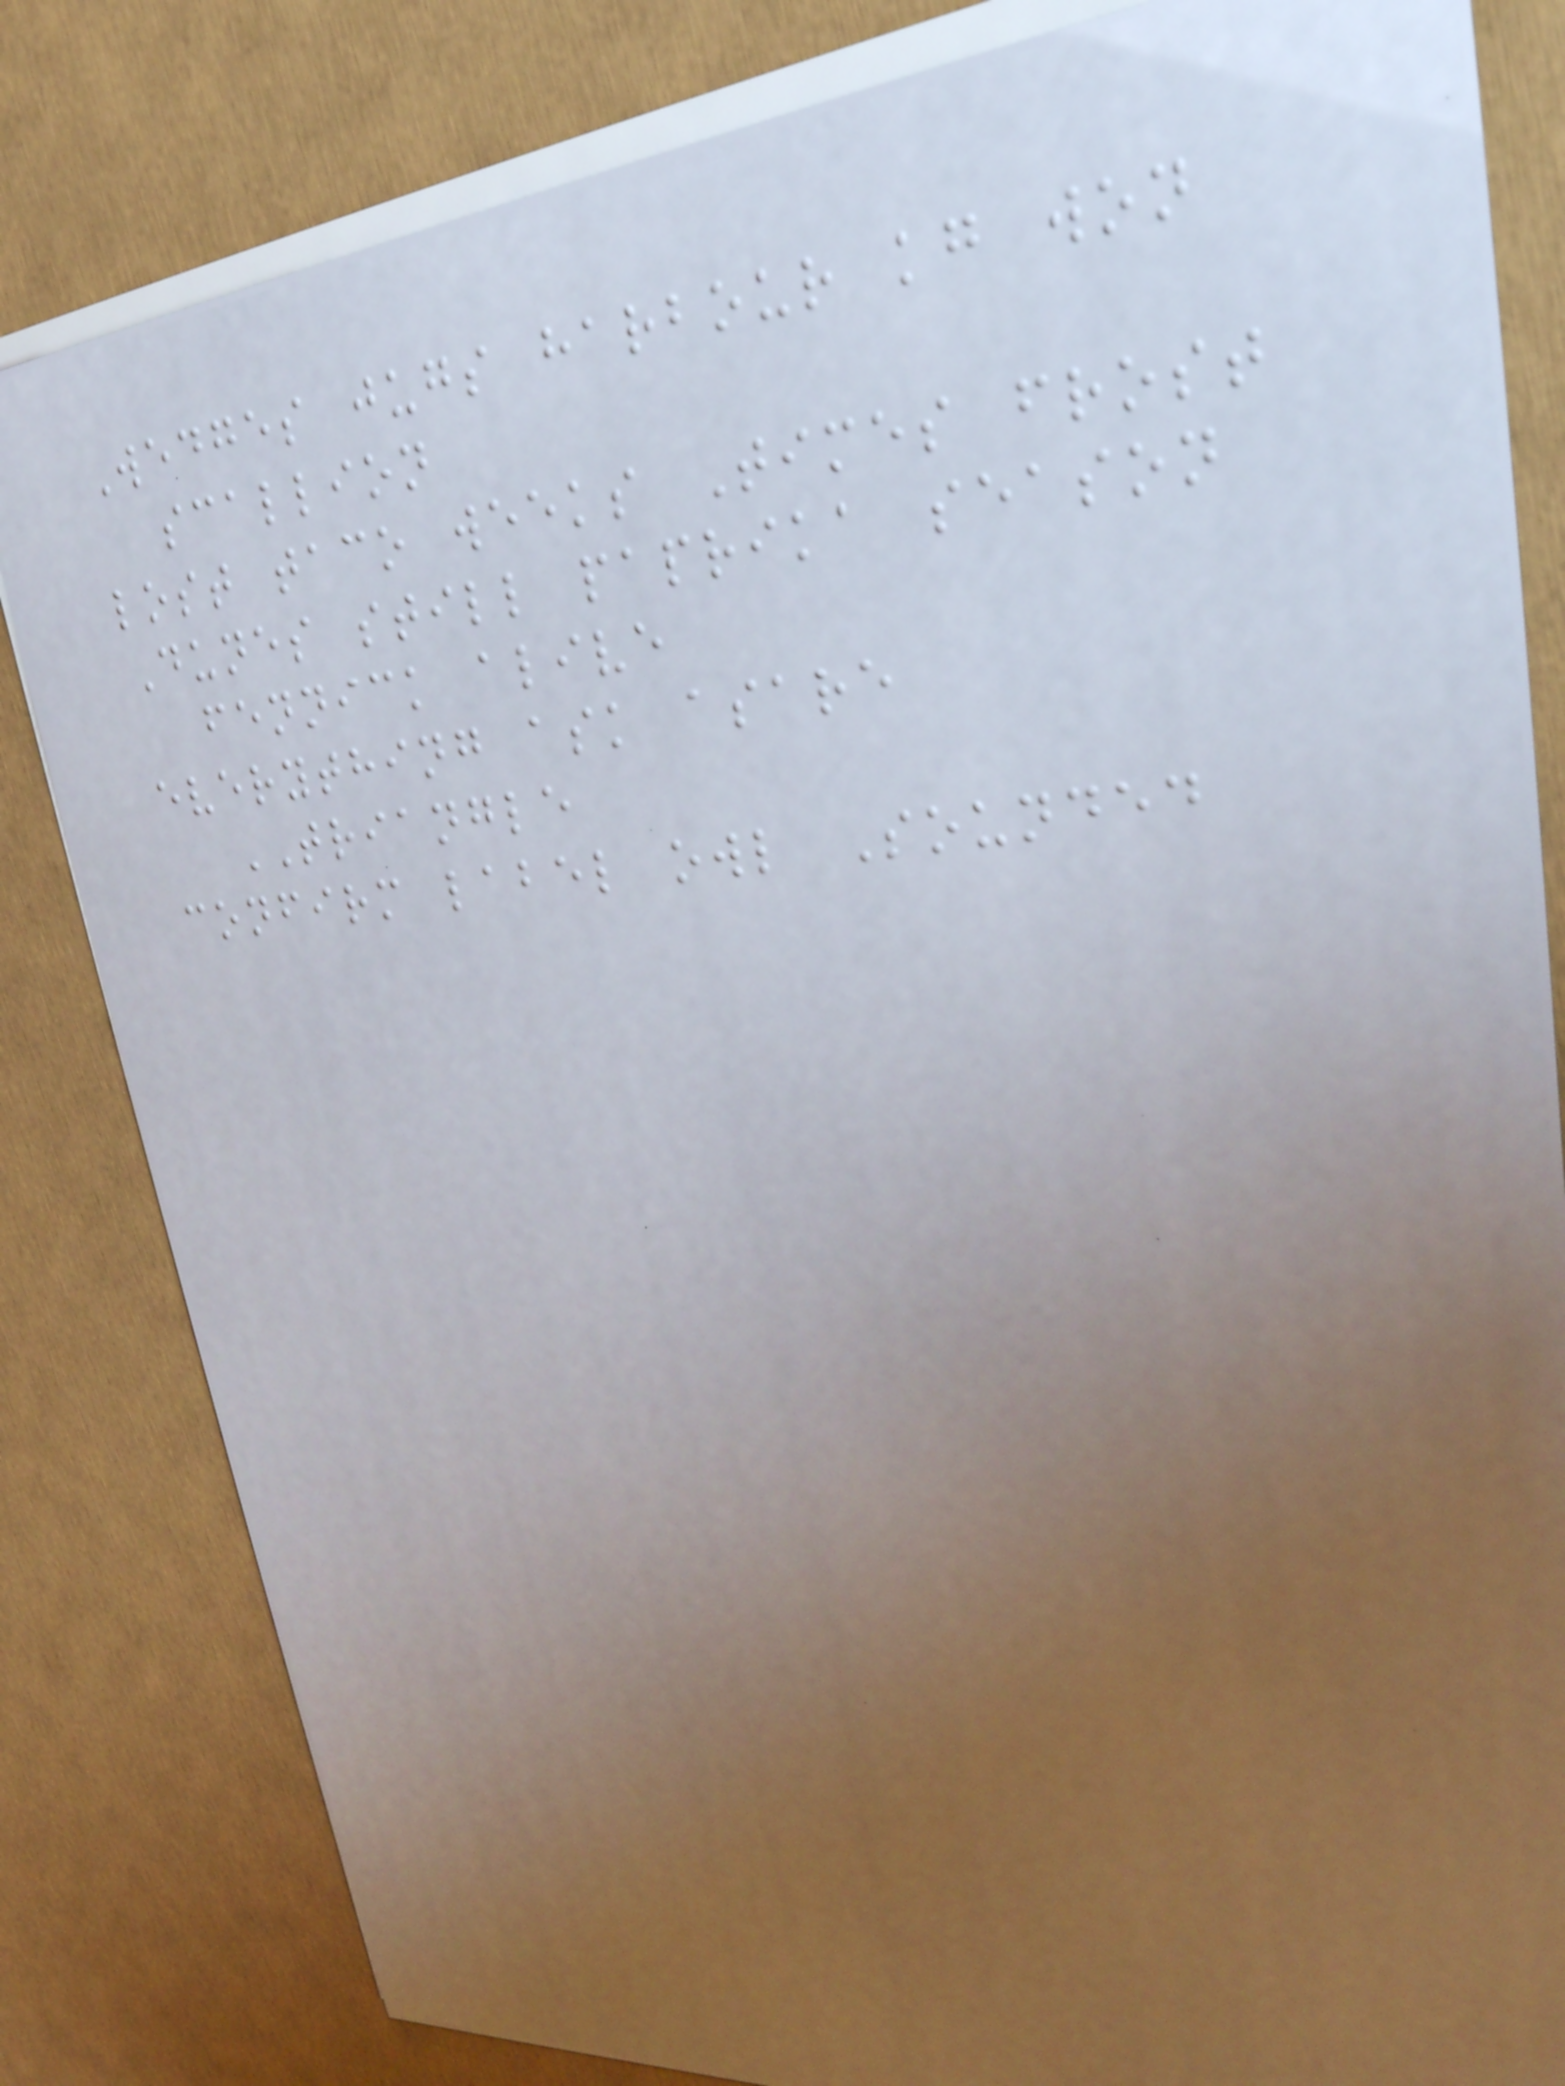Wedges jugs harbour kg won
scallion
lost taco weeks Times frost
Dunes still paprika season
fennick alive
everything ask asare
TRIANGLE
confirm label owl Sounded
